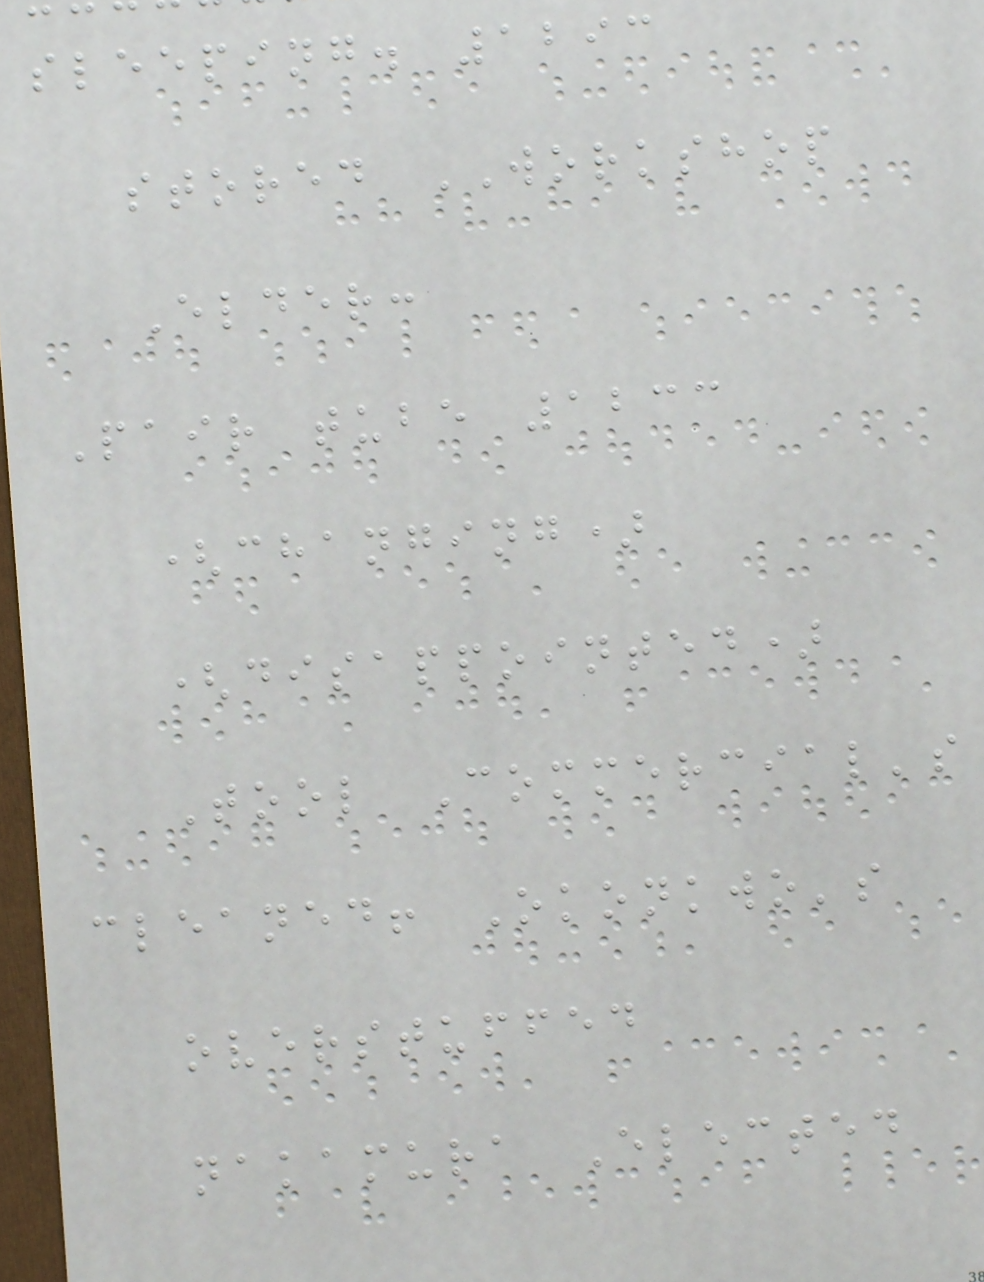sleeping. 1293
stored WORKSHOP
Elder:
Pair tube 1233
(changing)
(disappointed)
Tool Commercial's
cleaned! Okonkwo's
overstuffed
nakamura Elected
